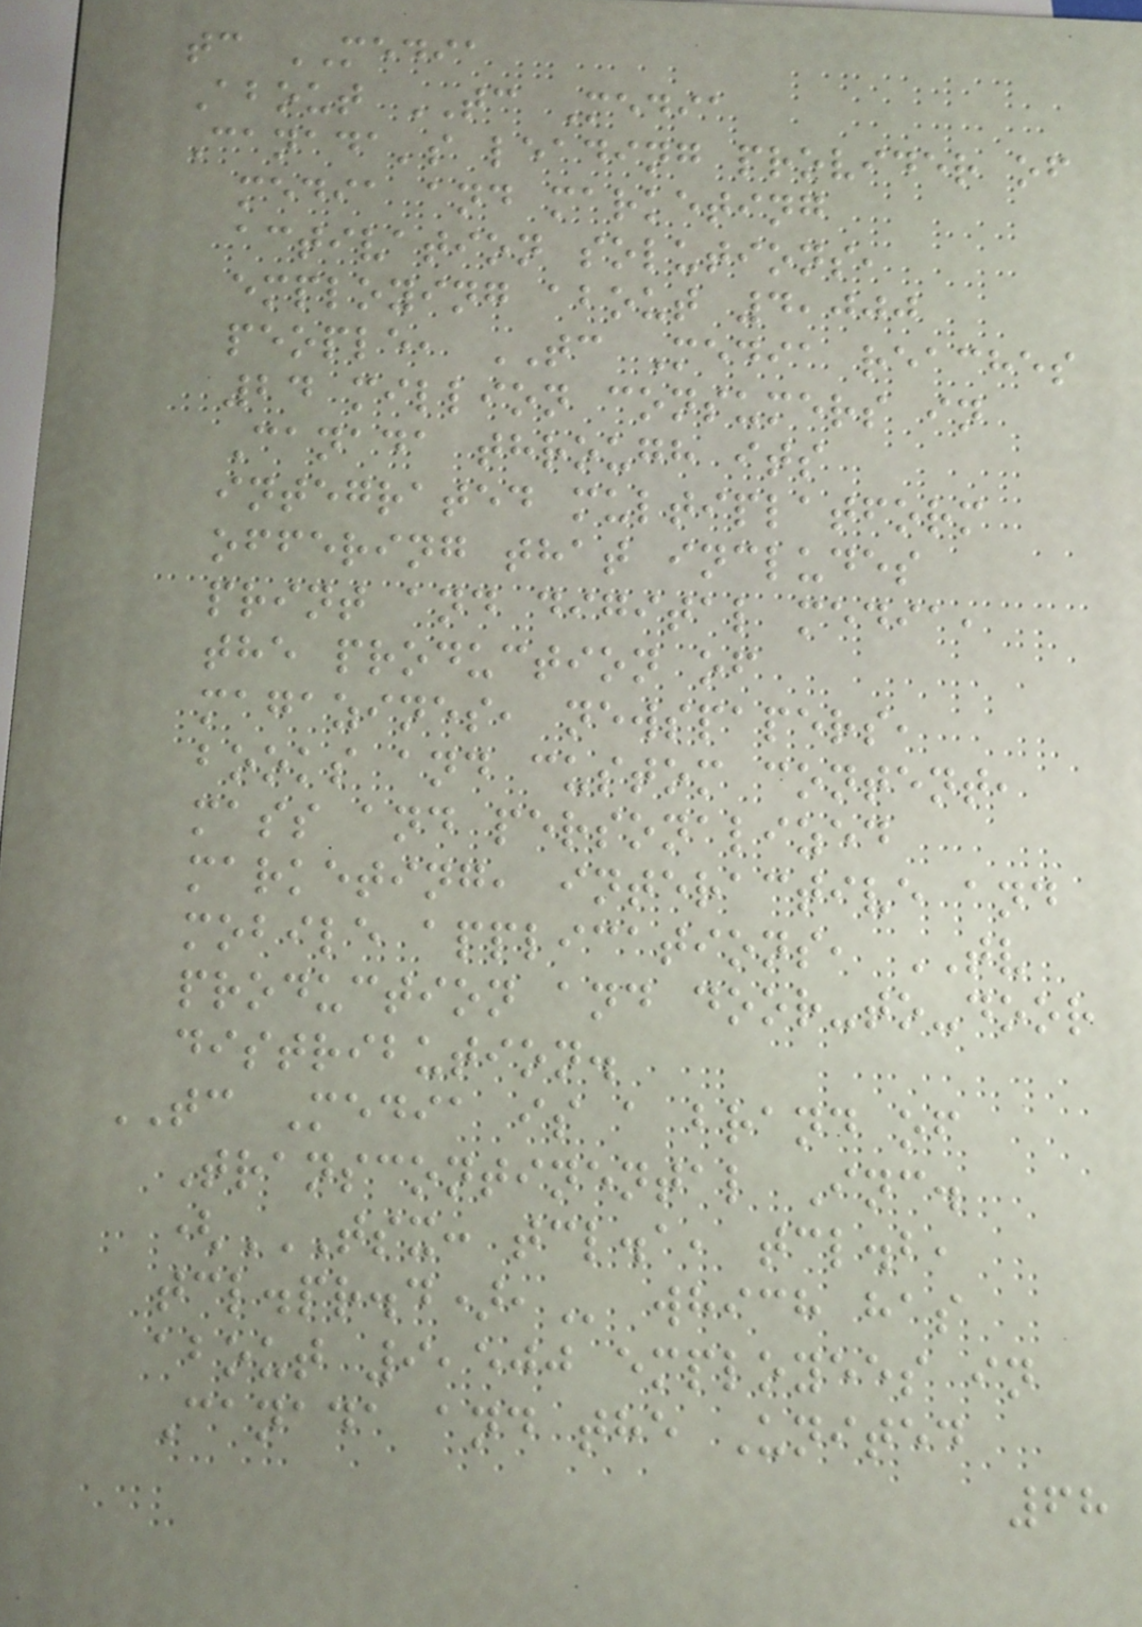tc MEDIA
About TC Media
Canada's leading provider of
media and marketing
activation solutions,
employing about 4,000
people, TC Media reaches
24 million consumers in
Canada through its
integrated multiplatform
offering that includes
print and digital media,
the production of
magazines, newspapers,
books and custom content,
mass and personalized
marketing, interactive and
mobile applications, TV
production and door-to-door
distribution.
TC Media is a brand of
Transcontinental Inc.
(TSX: TCL.A, TCL.B,
TCL.PR.D), which has
about 9,500 employees in
Canada and the United
68
